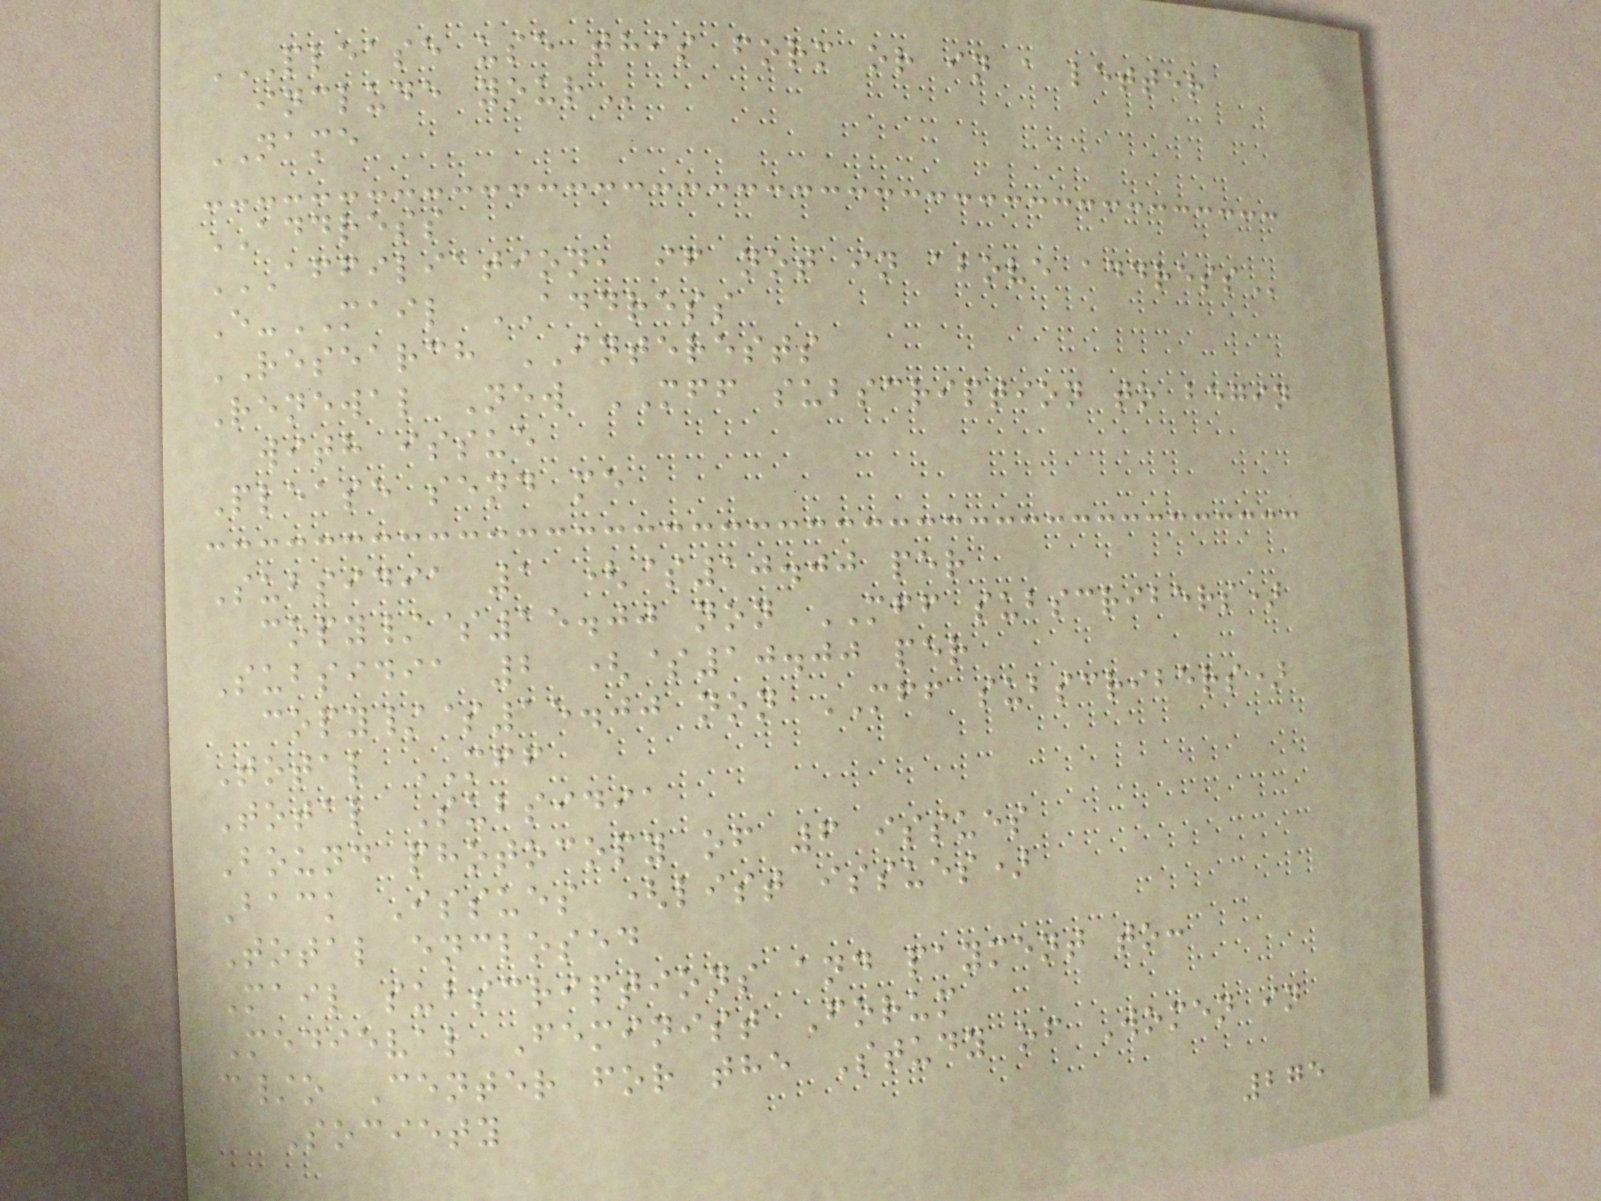PLEASE USE THIS FORM OR IN A LETTER
INCLUDE YOUR
NAME
ADDRESS
AFFILIATION, IF NOT IN ABOVE ADDRESS
E-MAIL ADDRESS
RESEARCH INTERESTS
Renewal New MFF subscription to begin
with issue
Please send me
Subsidia 1 ($10.00 per
copy/$15.00 non MFF subscribers)
Subsidia 2 ($10.00 per
copy/$15.00 non MFF subscribers)
Total MFF
Total Subsidia
Bound photocopy of 6 issues
Back Issues (list issues)
Total enclosed
Mail subscriptions and payment to:
Medieval Feminist Forum
c/o Center for the Study of Women in
Society
275
